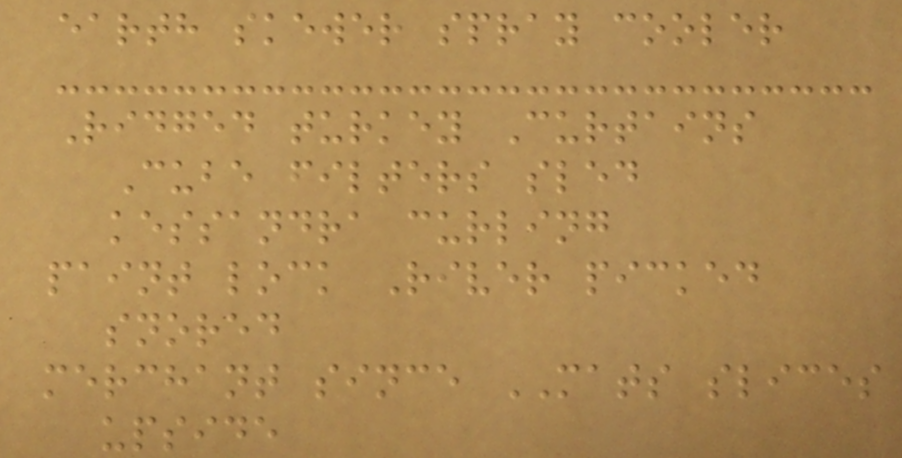earth skewer spray cooler
Ridged turkey Curtains
Cube filters sled
kessandra curling
paint lock River picked
snored
merchant since MATS slices
upside
